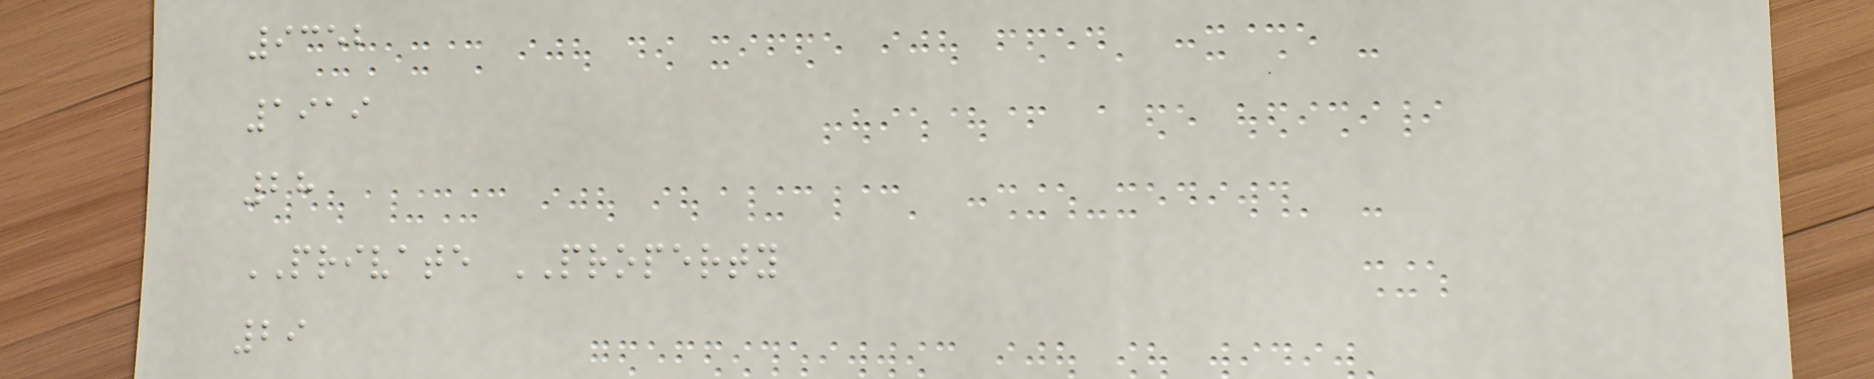9352
1919
28
PRIVATE PROPERTY
29
